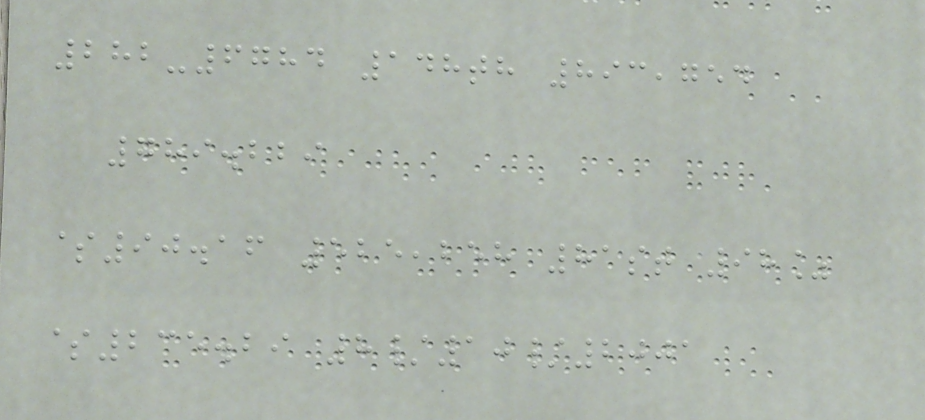282-6784 148th 893,754
789.229
$90.16 525,258 81st 98%
$235.29 8/10/2001
